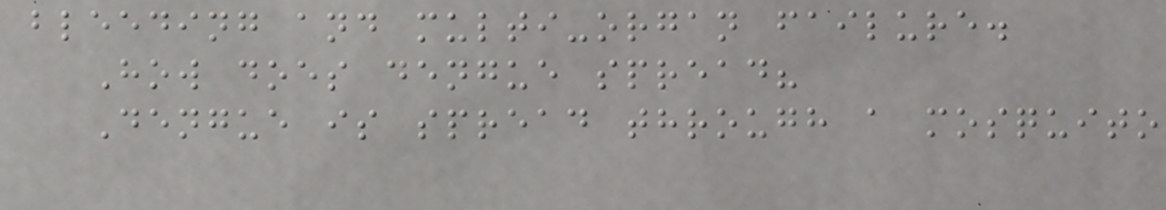bleeding and multi-organ failure.
How does dengue spread?
Dengue is spread through a mosquito
